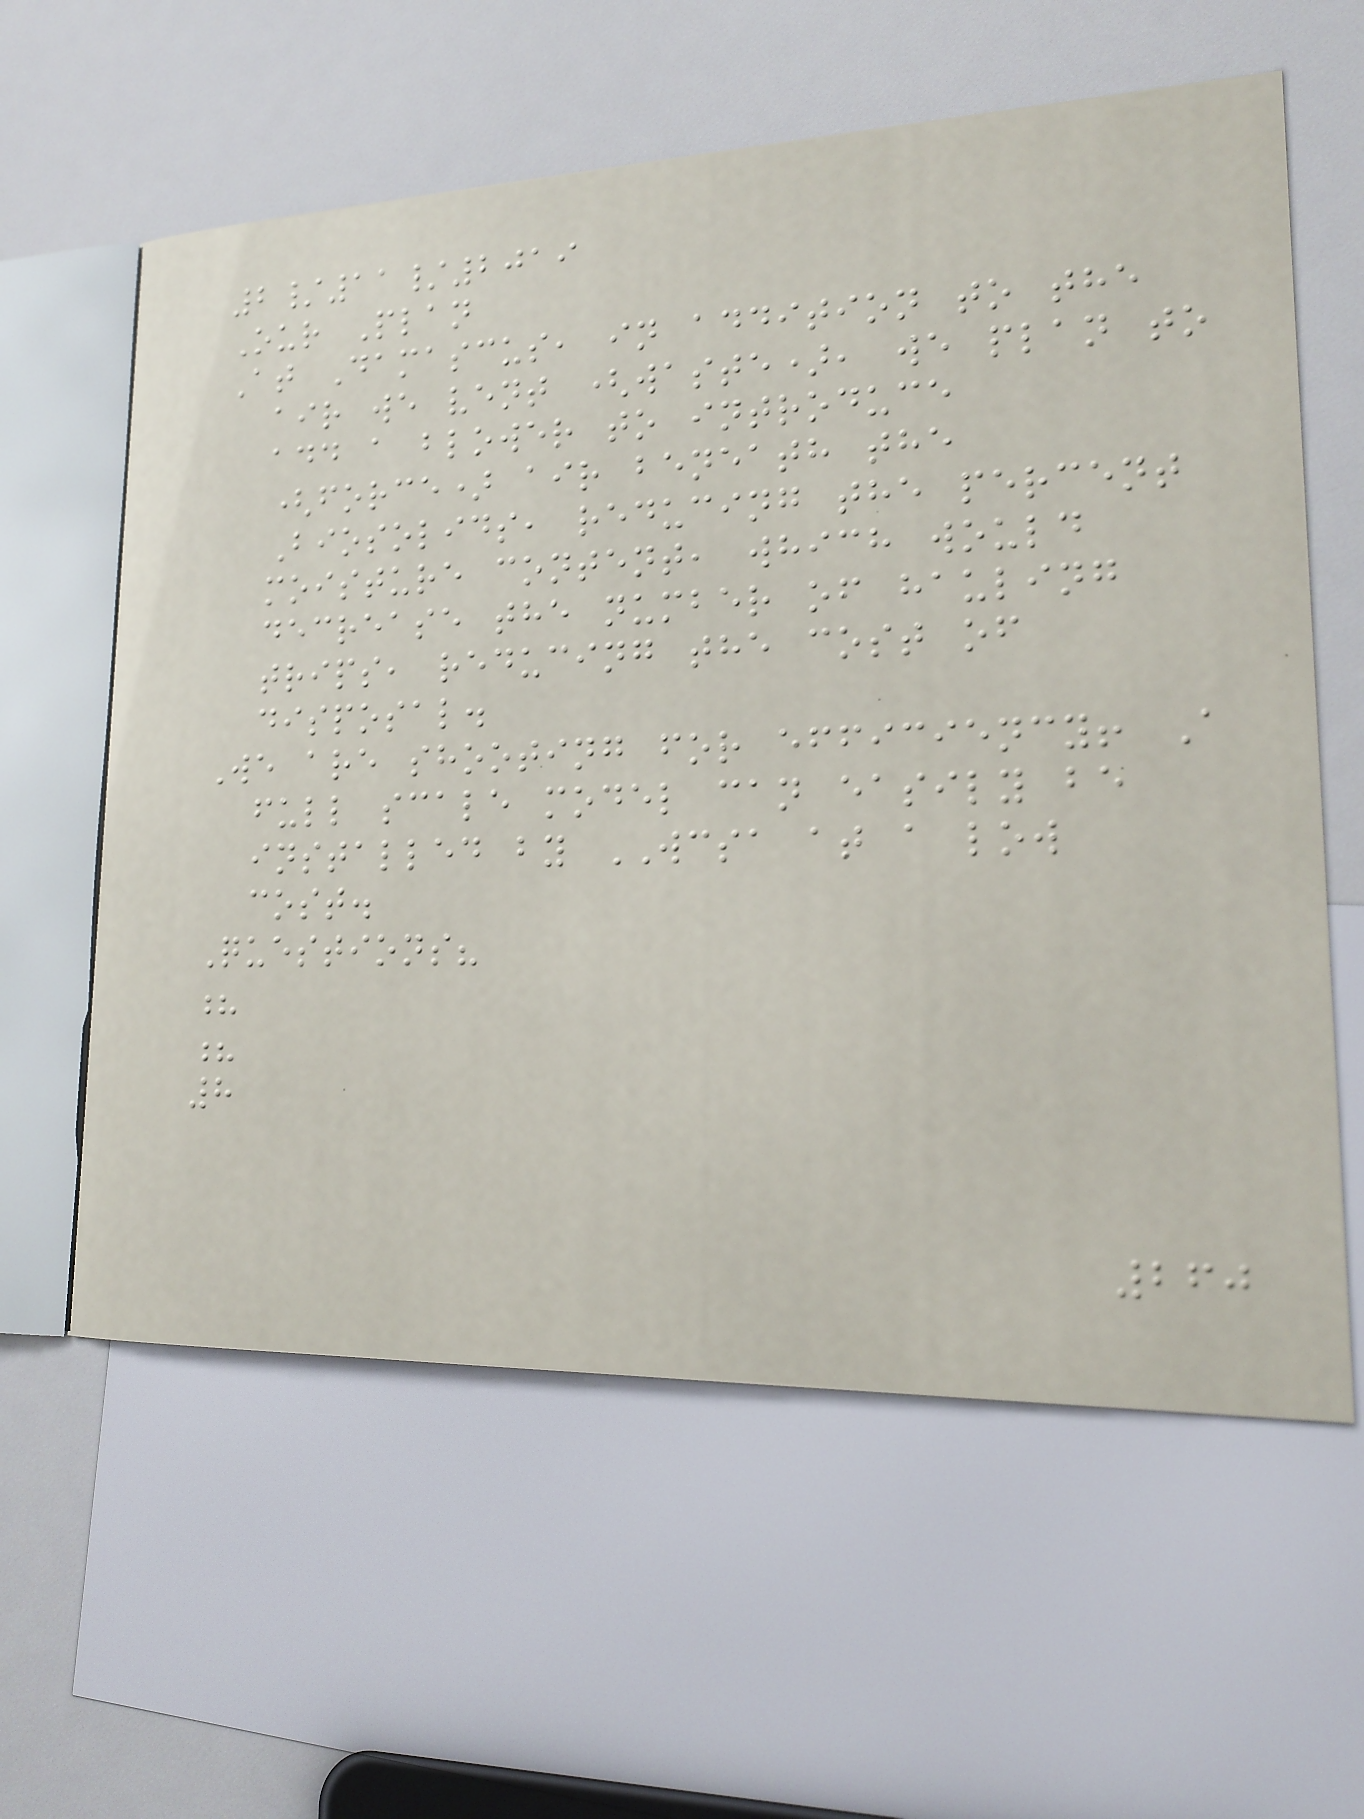2/11/2019
Our Plan
At Damascus, in addition to the
air we vent (waste), we plan to
add a blower to introduce
(force) air beneath the
Biosolids, reducing the percent
moisture content, which would
decrease the number of hauling
trips, reducing the cost of
disposal.
We are shooting for efficiency! A
full scale model can easily be
installed by WCSA at a low
cost.
Questions?
?
?
8
260
